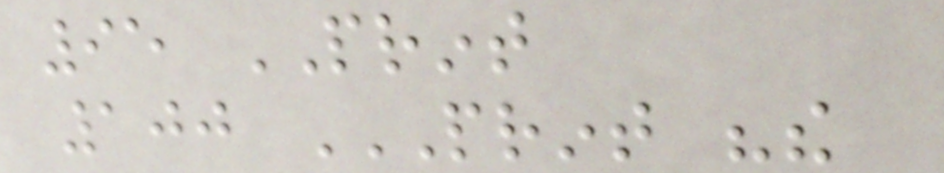95 PRINT
100 PRINT "THE
